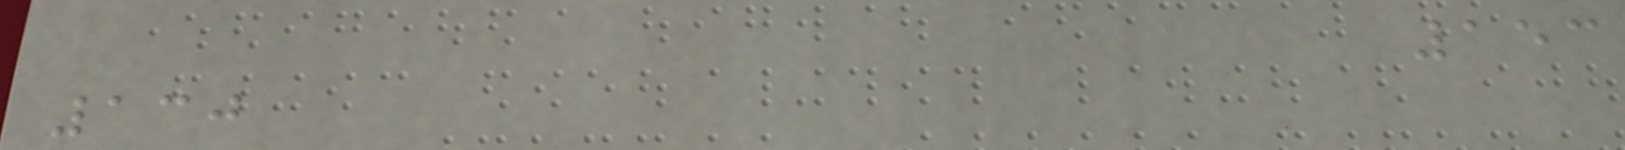153
130
